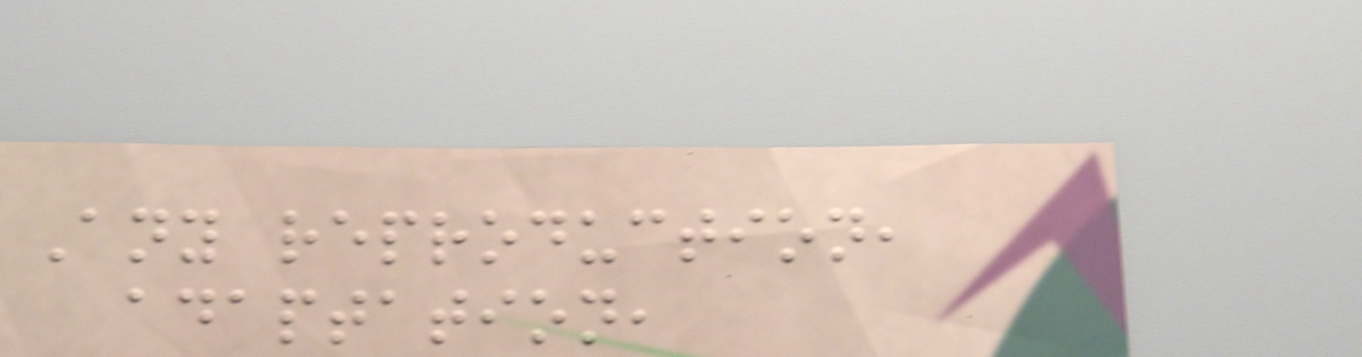Any reproduction,
adaptation,
